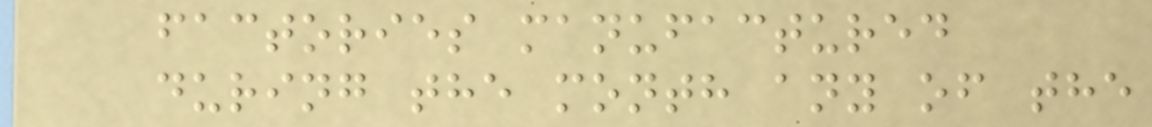factories manufactured
during the month any of the
